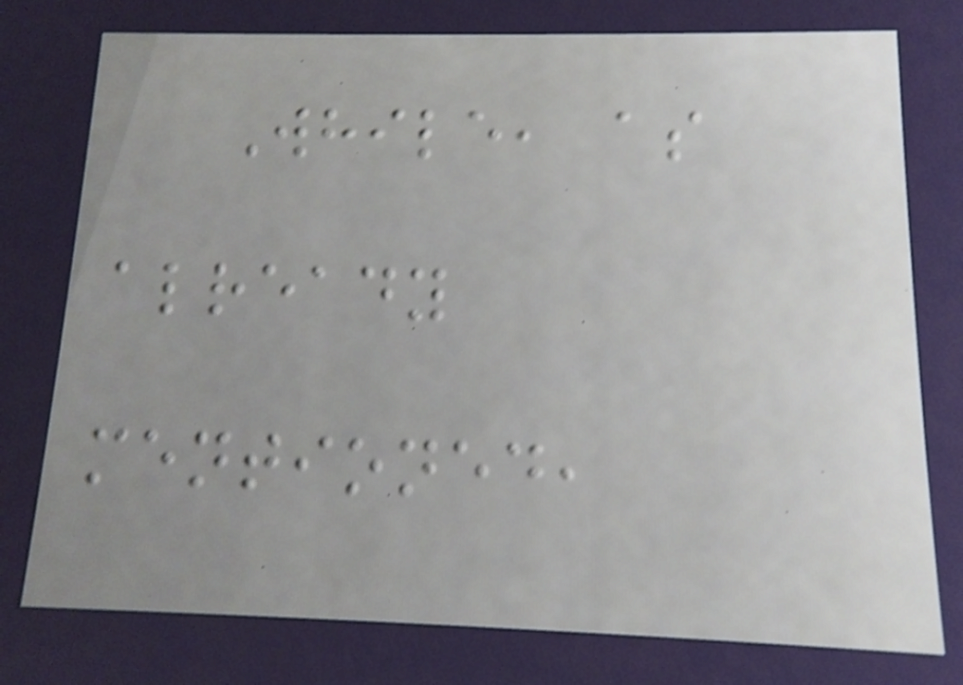While, as
already
mentioned,
